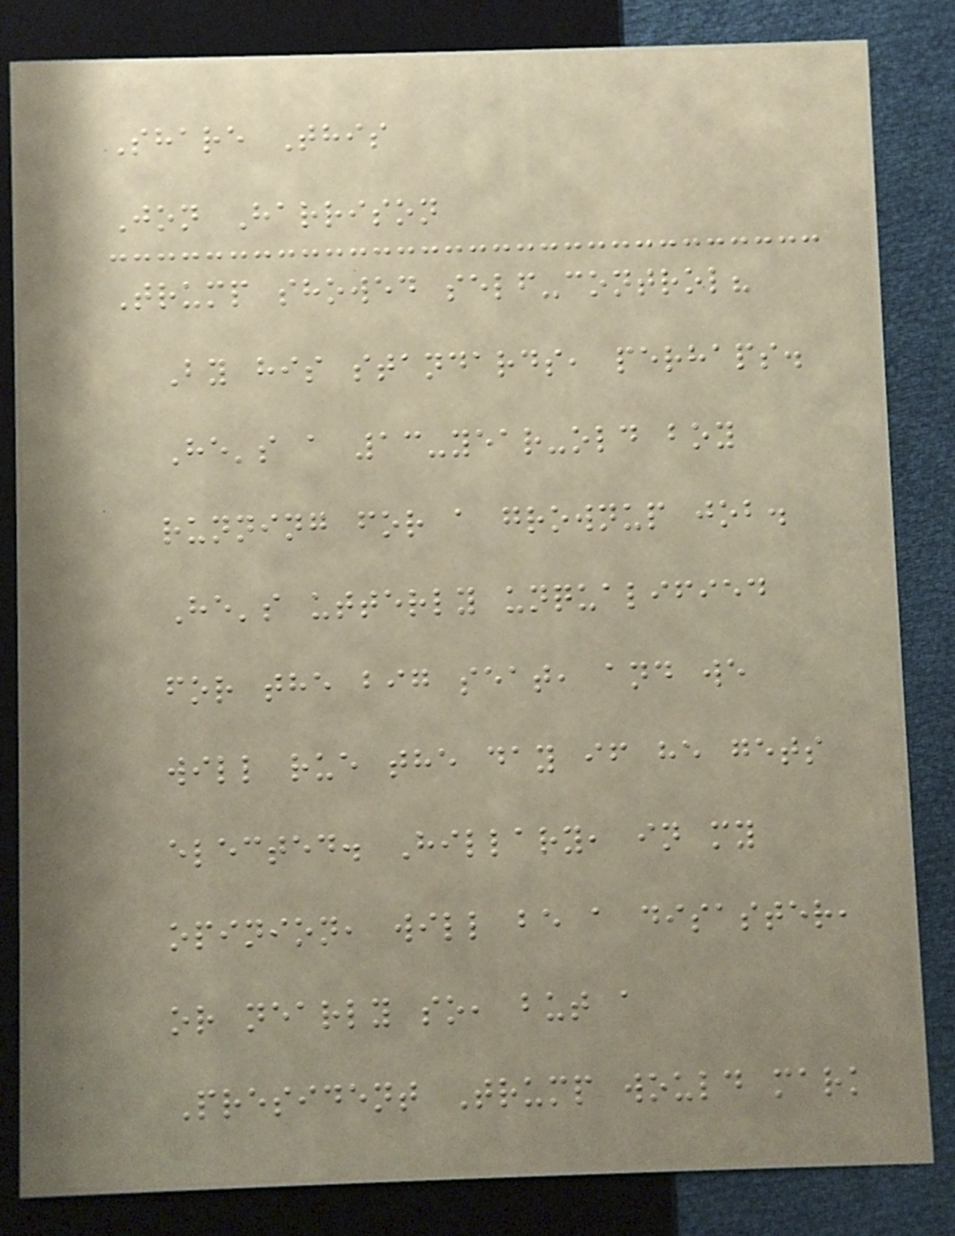Share This
Jon Harrison
Trump showed self-control?
By his standards, perhaps.
He's a 13-year-old boy
running for a grownup job.
He's utterly unqualified
for the big seat, and we
will rue the day if he gets
elected. Hillary, in my
opinion, will be a disaster,
or nearly so, but a
President Trump would mark
